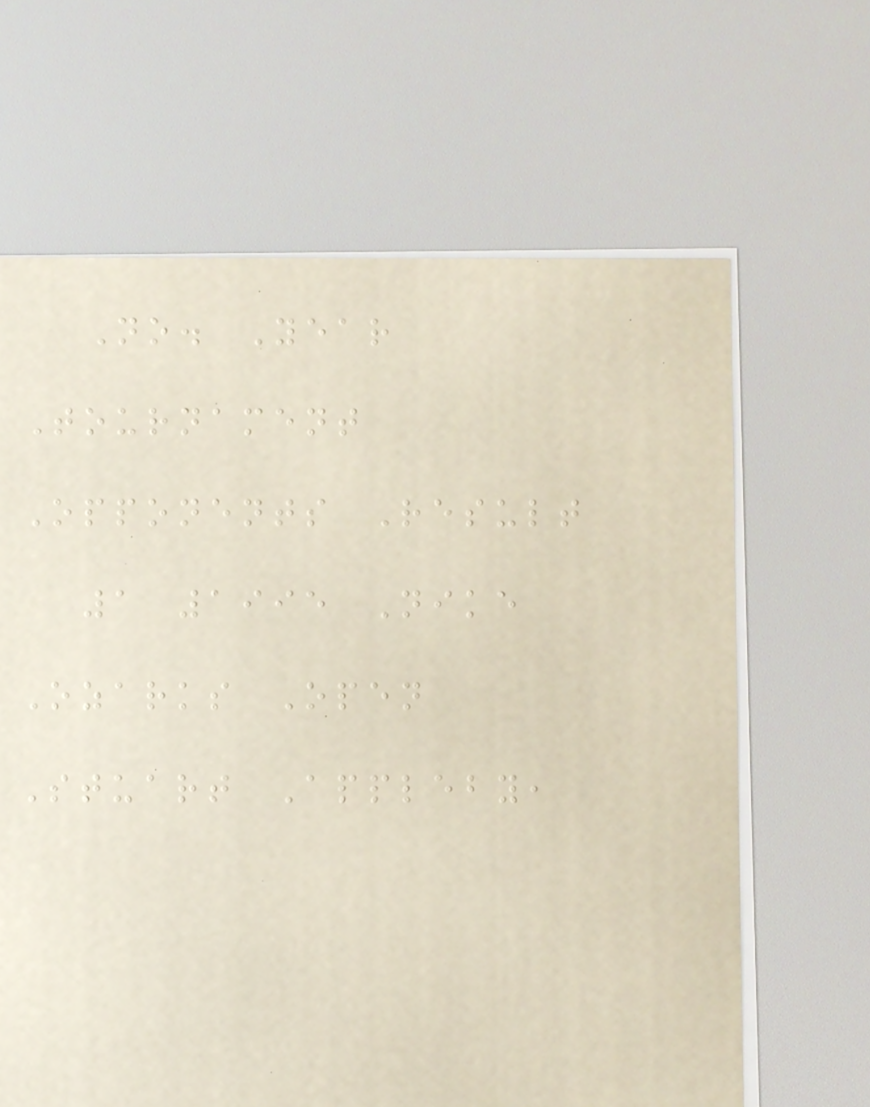No. Year
Tournament
Opponents Result
1 1995 Nike
Ozarks Open
Stuart Appleby,
